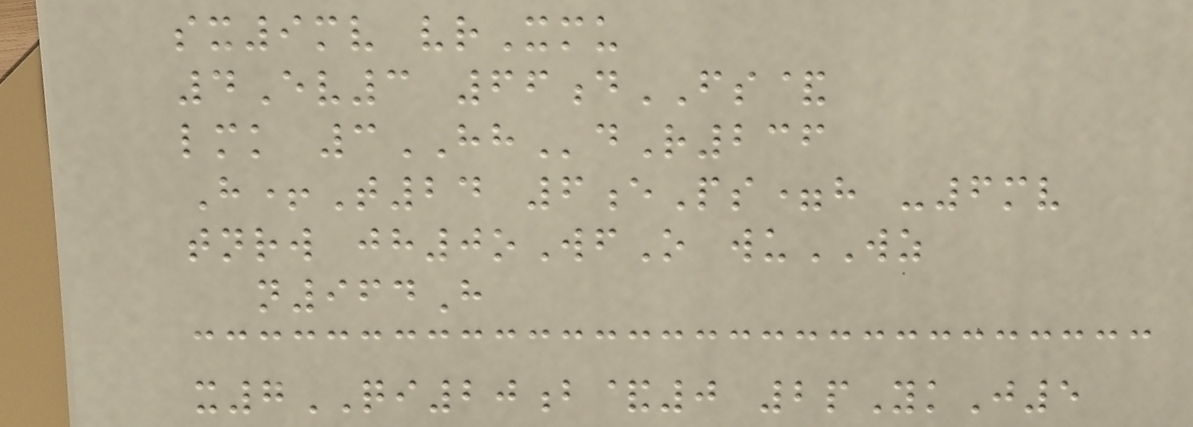sx9mv vrXmu
4Ev3 66dFS&
lmk 3HHdR236
H+T24 6ePs=h -6mv
tnrw jh0oWfO wuWZ
n964H
x7QI20b&0 2pYkJ5
